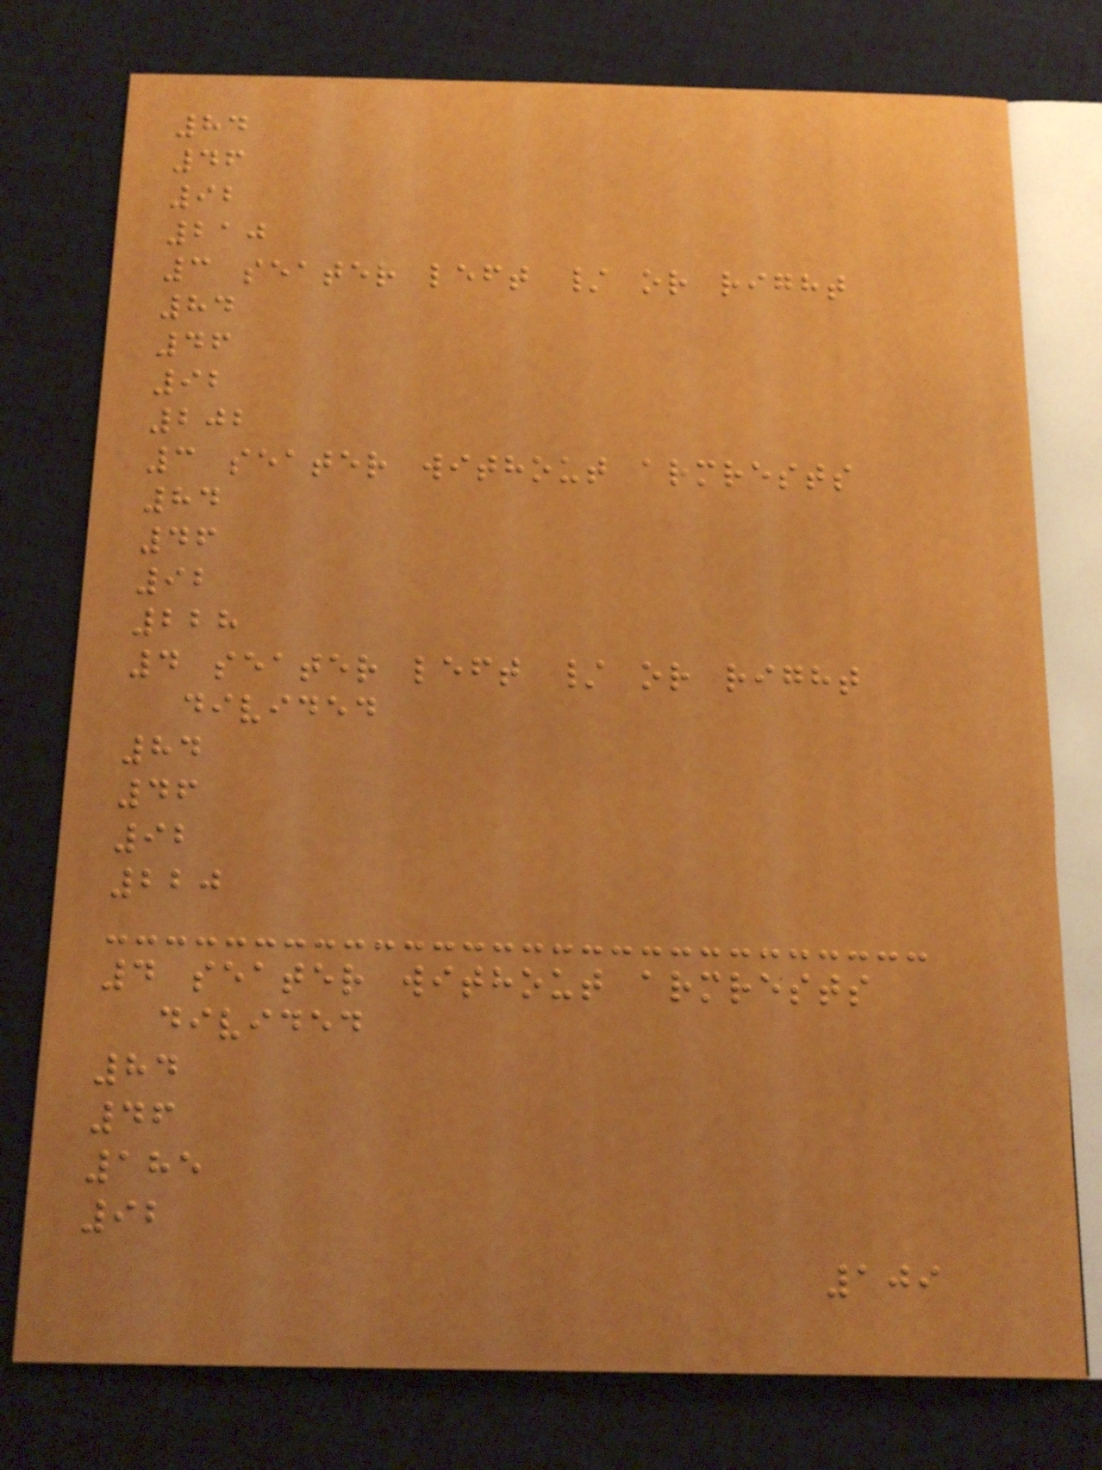84
46
92
210
3 seater left / or right
84
46
92
202
3 seater without armrests
84
46
92
228
4 seater left / or right
divided
84
46
92
220
4 seater without armrests
divided
84
46
185
92
109
